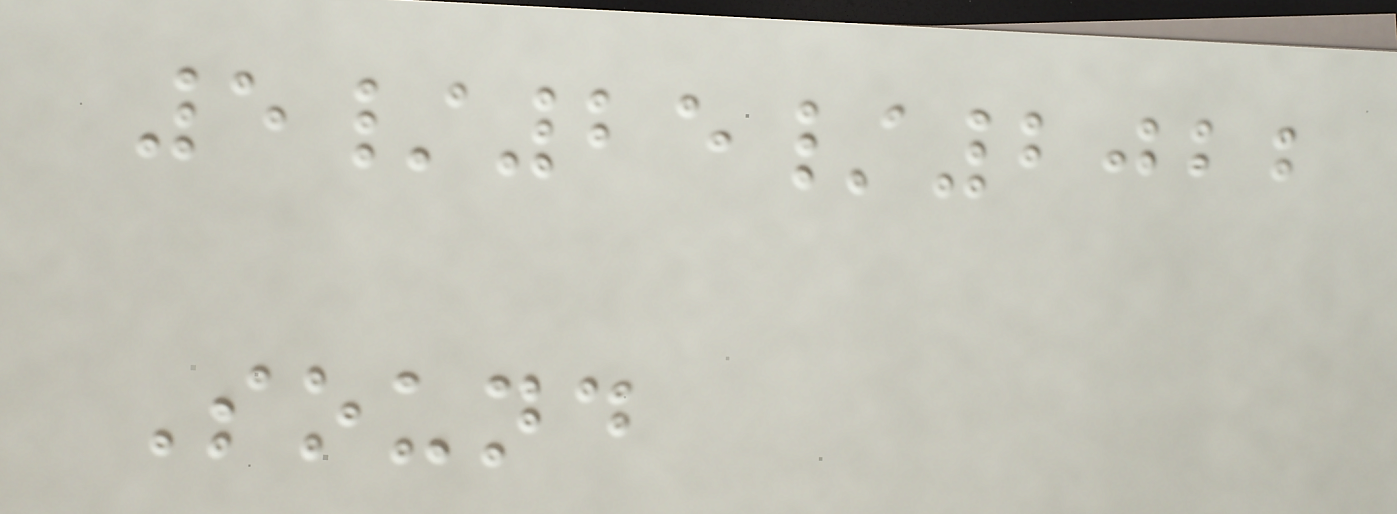5/25/2022
Sound
